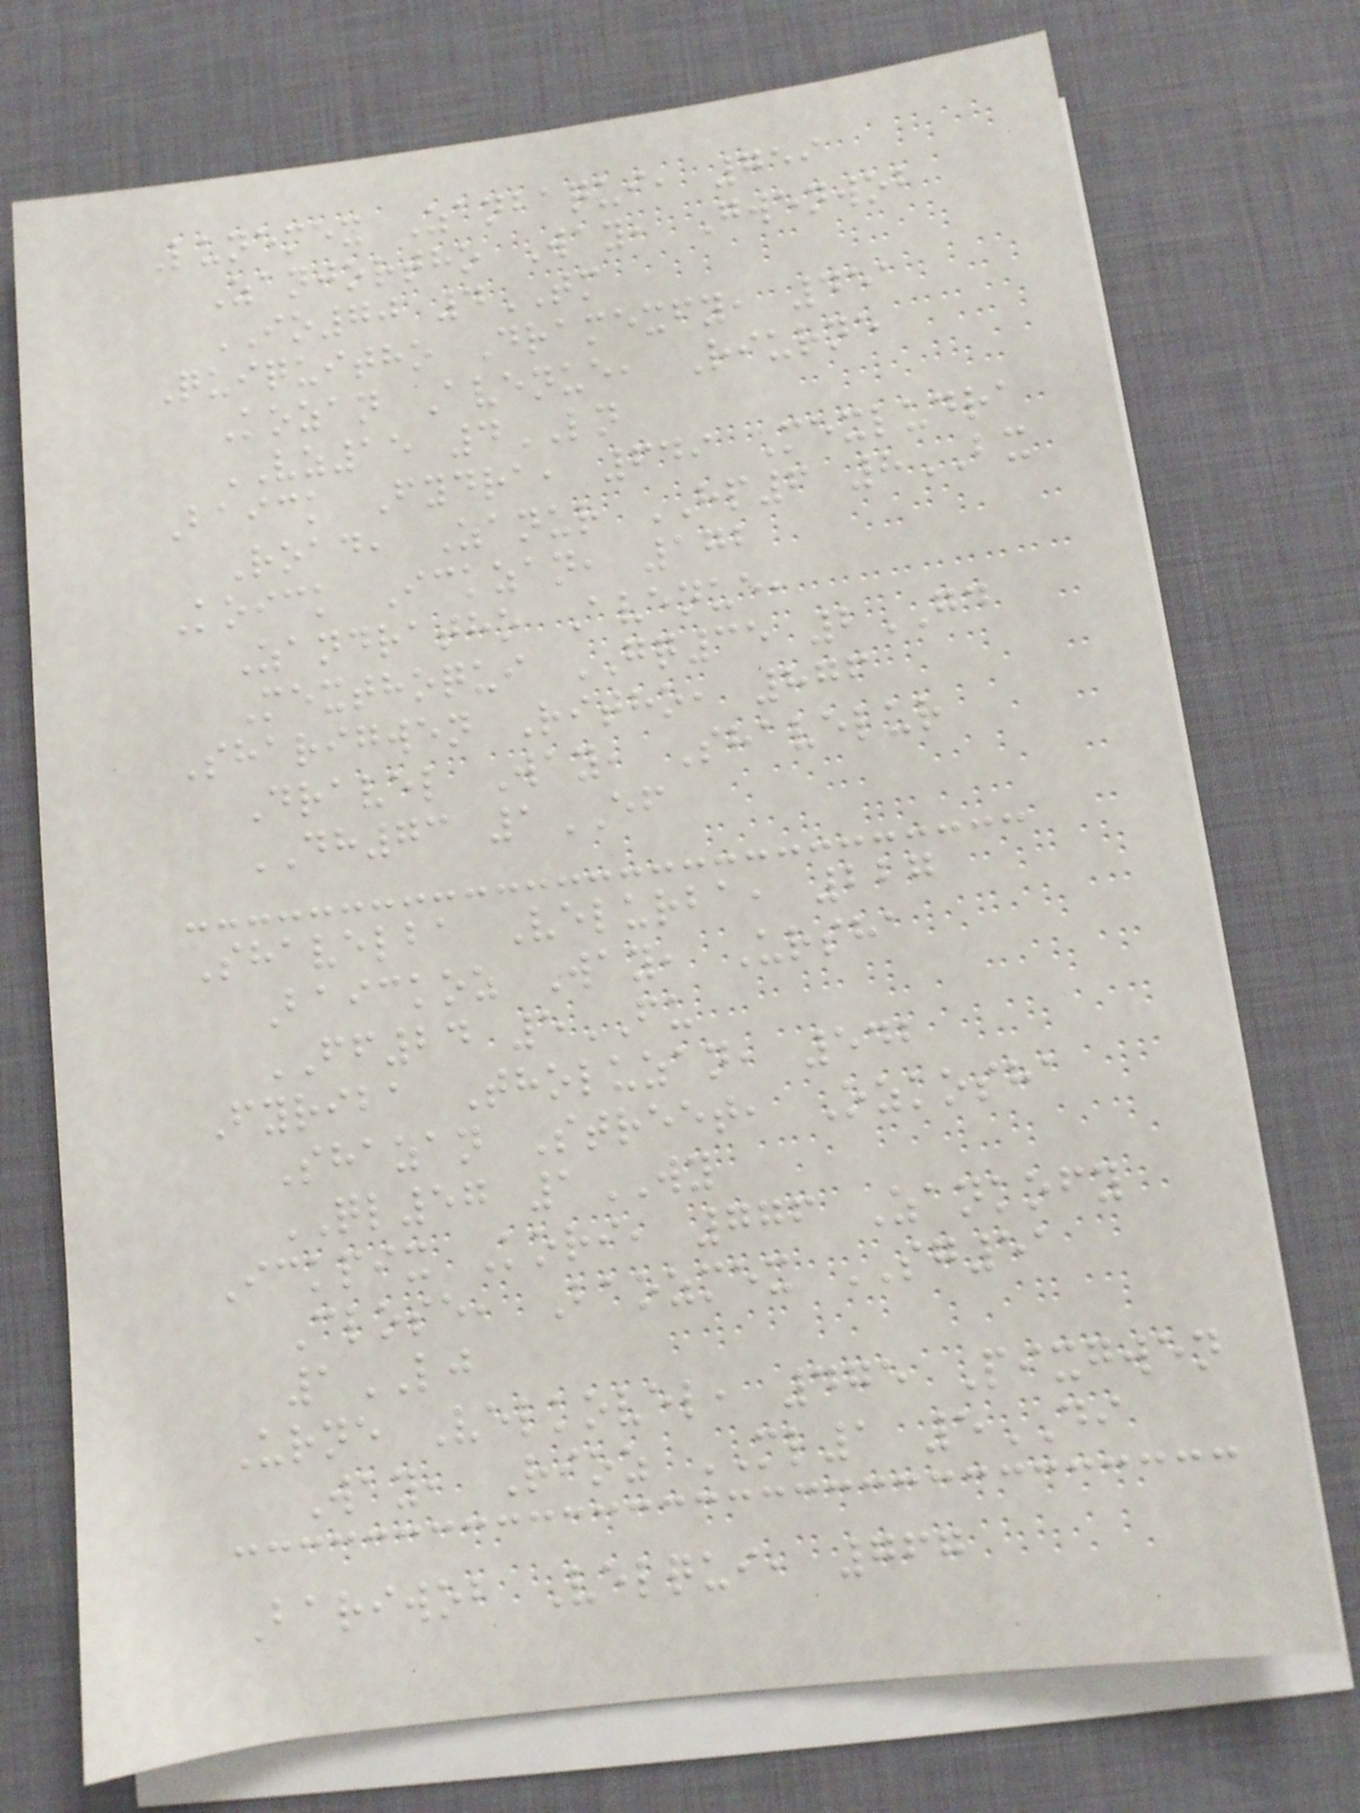Lunemex Zanbaqui, 759
Zanjortho Way, Gwenwob
IO70 4TM
Quiquitho Dramexfy, 451
Kozan Avenue, Riurne
VZ15 4LN
Baick Fydra, 649 Mexludra
Road, Zanur HP6 8BX
Koick Ickzan, 172
Zandratho Avenue,
Mexthoqui GQ35 2GD
Sharigwen Ritho, 876
Dravel Way, Shavelur
DH73 1EF
Shavelba Velurba, 227
Baickoz Way, Ursha
FF24 5FU
Fyriba Tholuzan, 542
Shazan Street, Ozkosha
QL57 1WY
Ickpix Kori, 776 Zankofy
Close, Baozmex SG51
1LJ
Urne Velkovel, 475 Pixgwen
Way, Rioz ML1 5DI
Bariwob Velqui, 767
